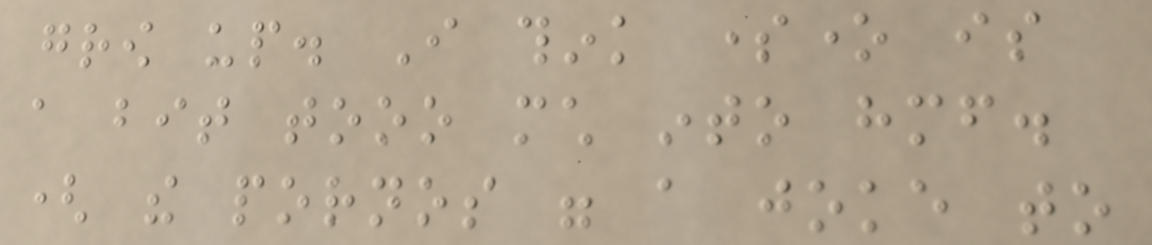grow up. I think someone is
a bit tooo much into himself.
( the pornos were a joke to
